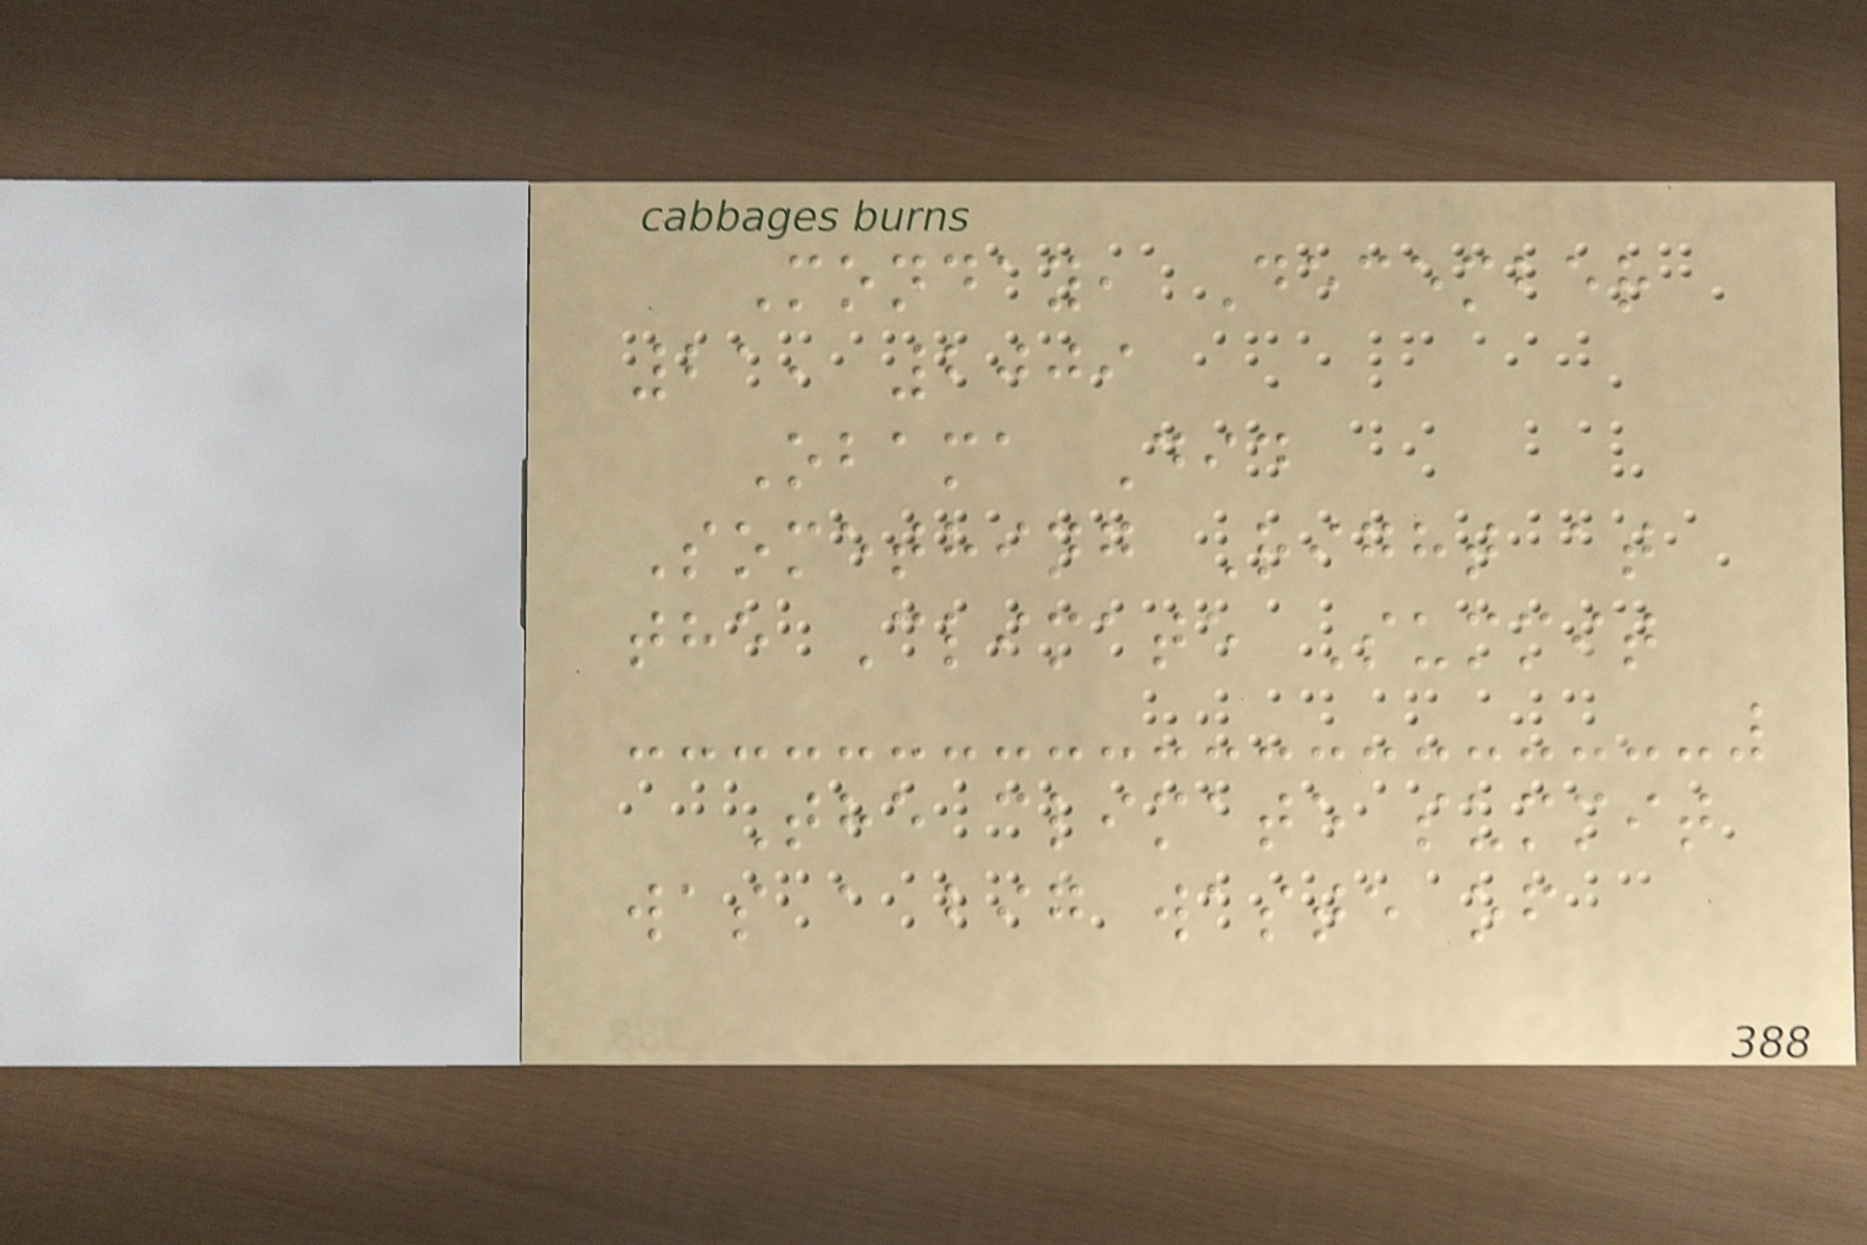Monday, December
21, 2009
Obama Did
Something Right at
the Climate Summit
The climate summit
was a big waste of
